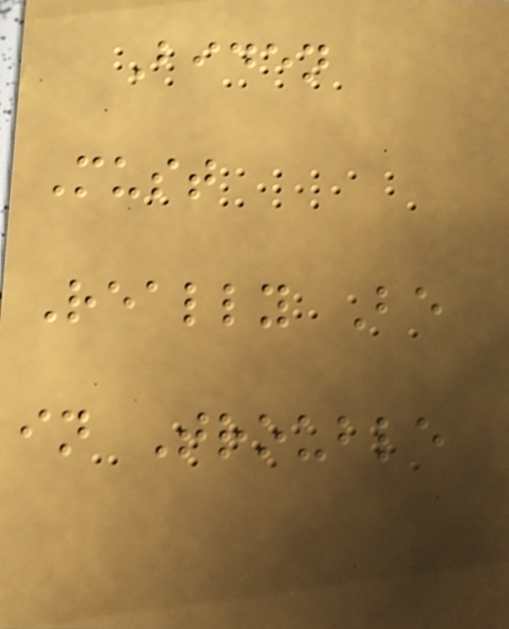Biden
Must
Really Be
in Trouble
